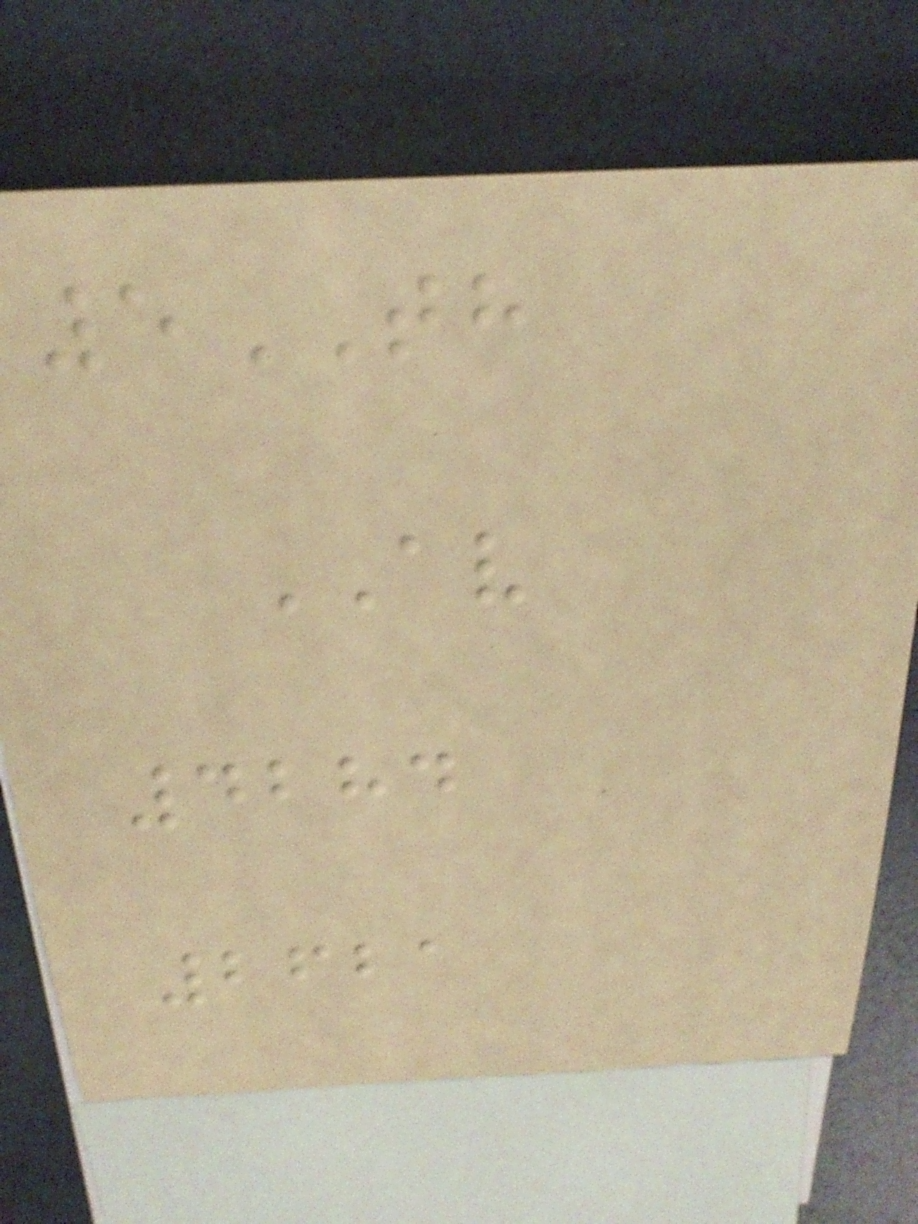5TH
AV
4284
2621
